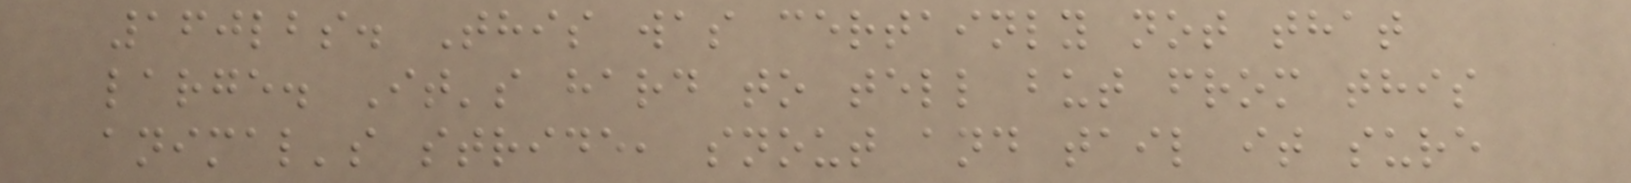160lbs. This was certainly not that
large. It's hard to tell but from this
animal's stride, snout and tail it sure
